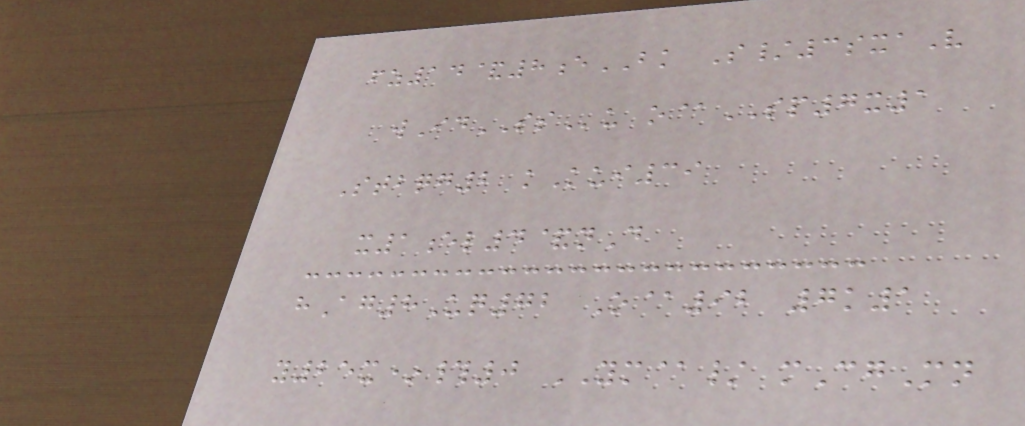fz14&8eBK S/3sxaV
wIdSSu o@SP7x1
Stbqg2 kKui39
x1el4&nD
hAg8Uq72 O@92 7k1
y25x*#0 YM@/ mCgMn
